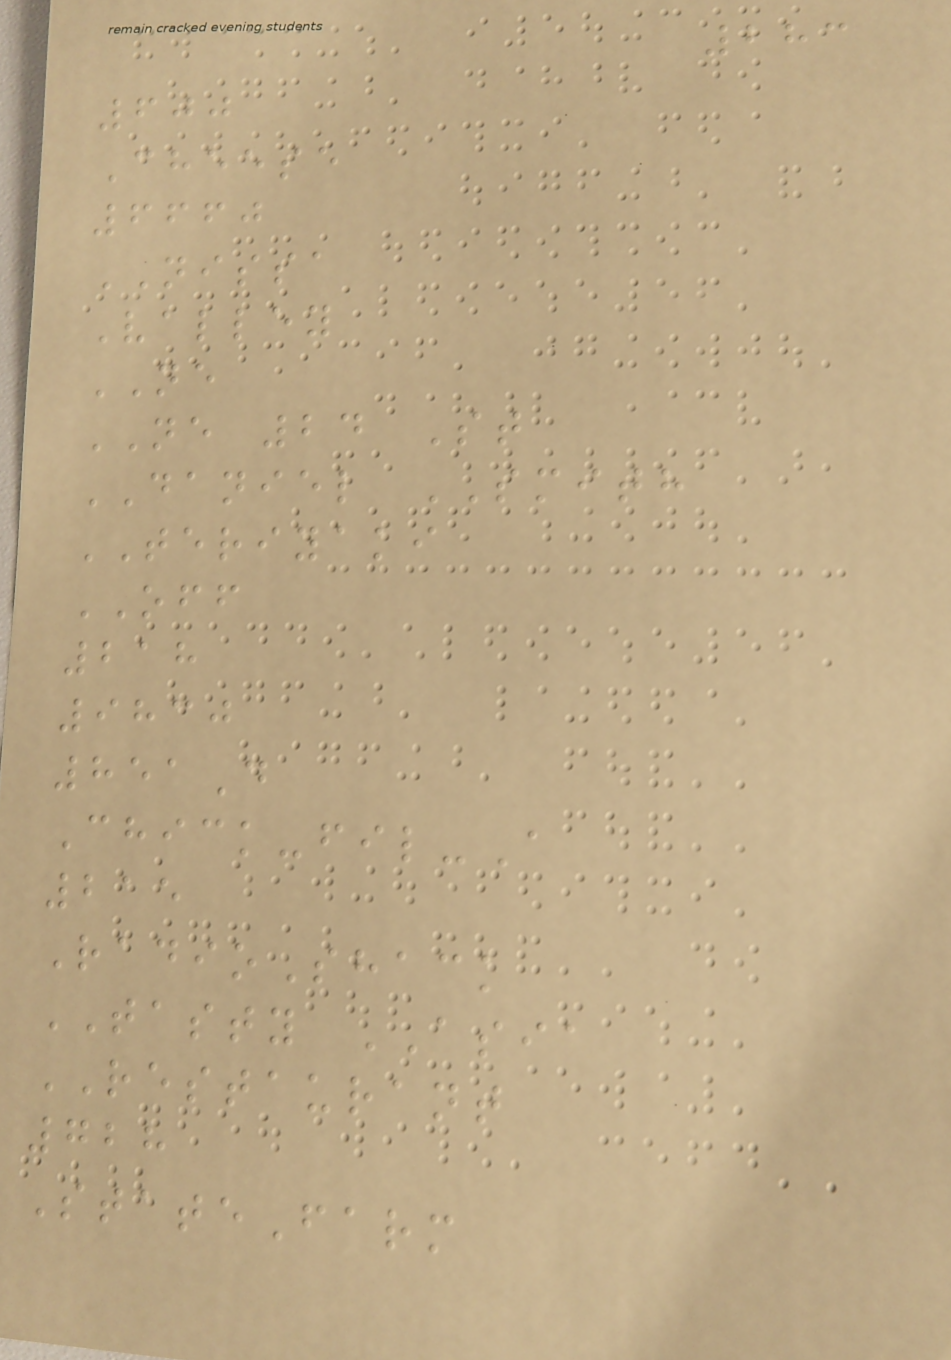283
600
Cheese
6660
NISSA
Valley
NE
NE 24 St
DANIEL SMITH
TERIYAKI
OFF
218
9830
851D
Chick-fil-A
215
RadioShack
TASTY ASIA
RESTAURANT
728
StateFarm
